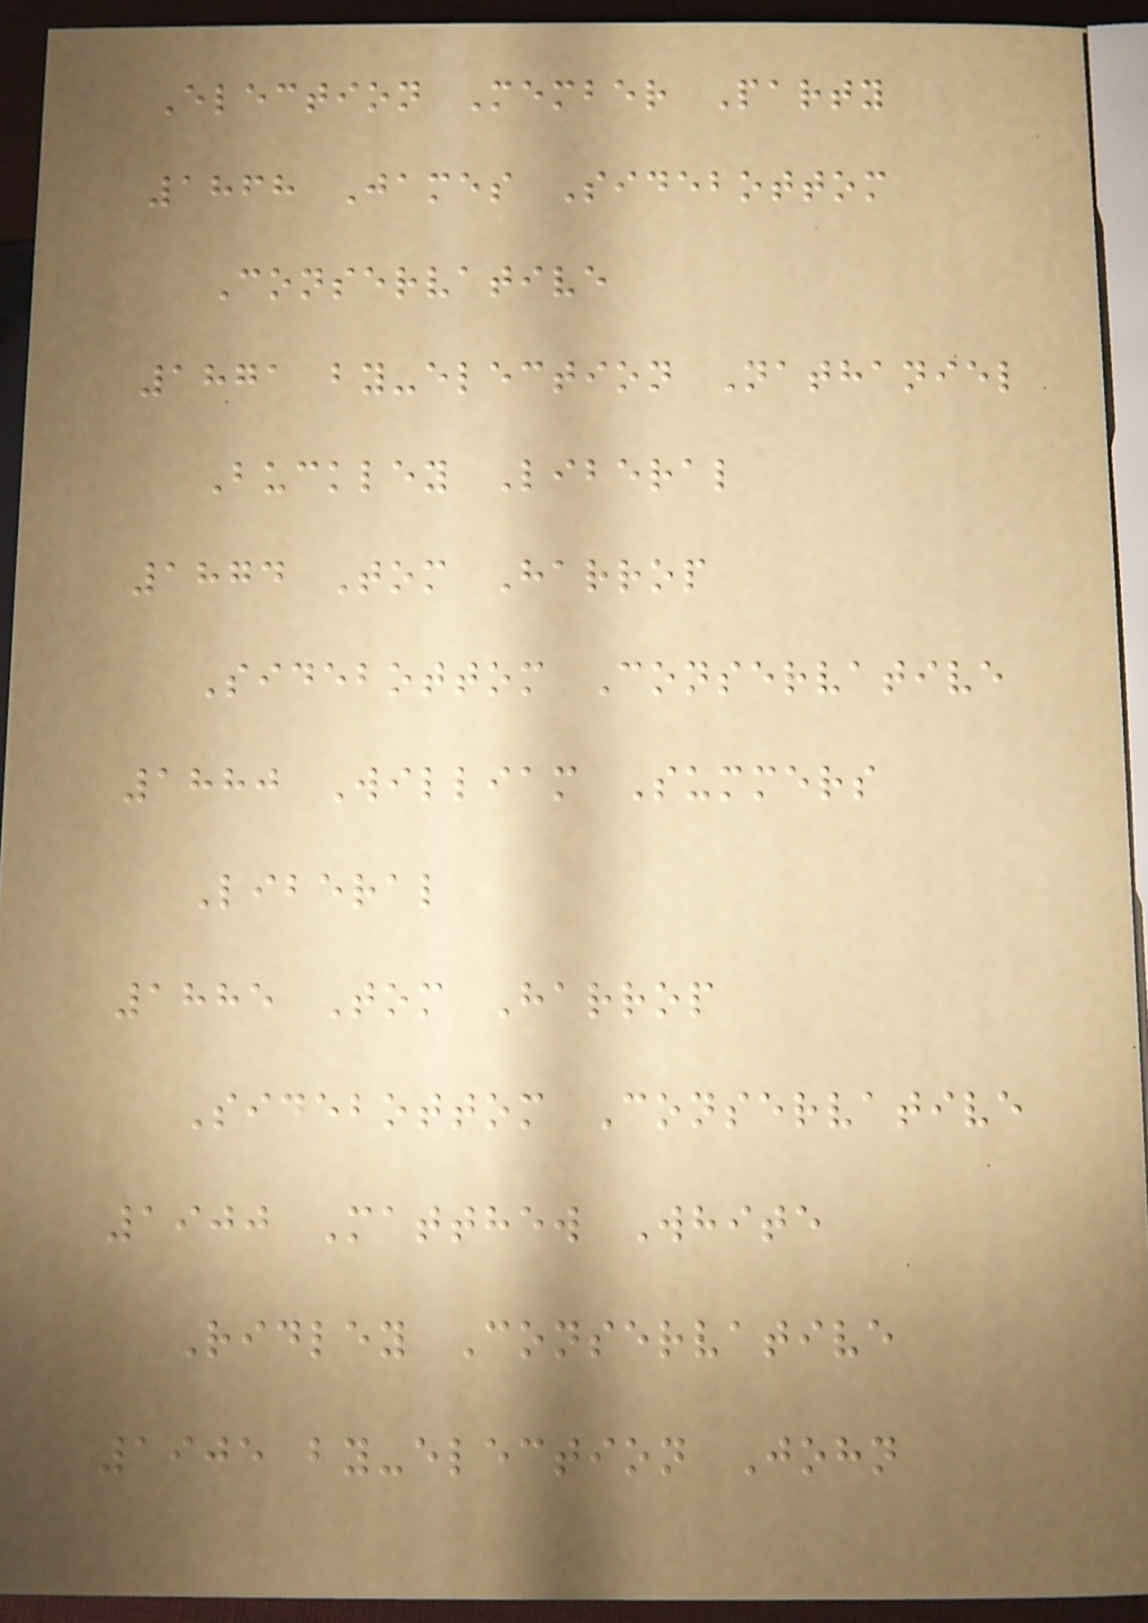Election Member Party
1868 James Sidebottom
Conservative
1871 by-election Nathaniel
Buckley Liberal
1874 Tom Harrop
Sidebottom Conservative
1880 William Summers
Liberal
1885 Tom Harrop
Sidebottom Conservative
1900 Matthew White
Ridley Conservative
1905 by-election John
